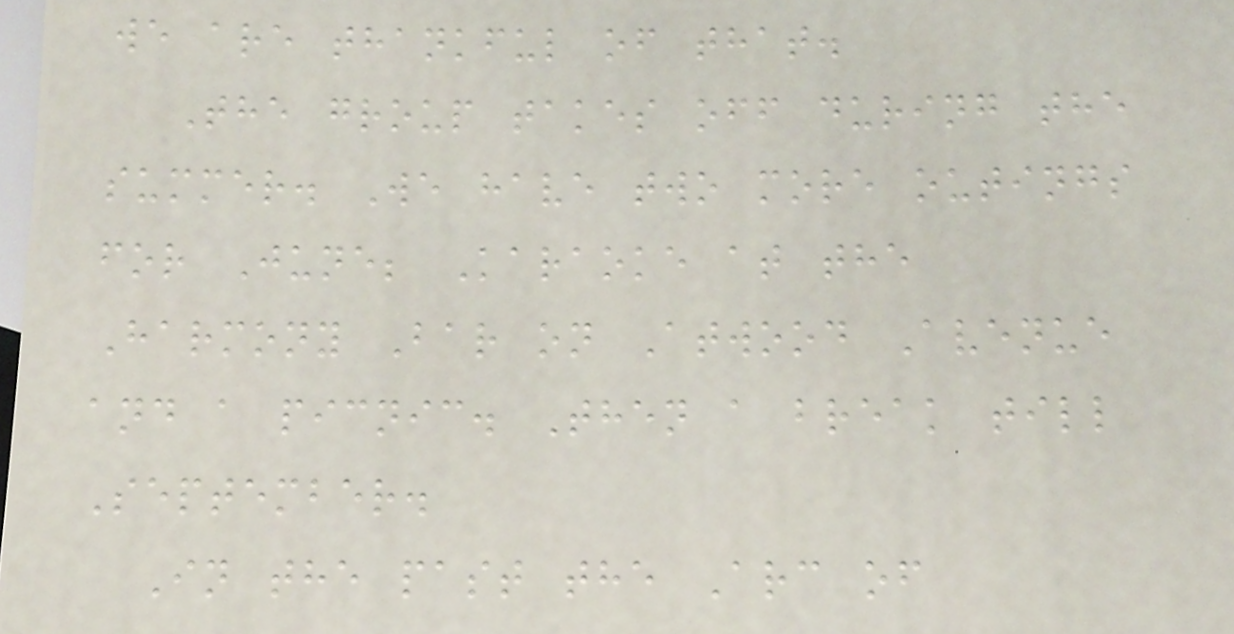we are thankful of that.
The group takes off during the
summer. We have two more outings
for June; Karaoke at the
Harmony Bar on Atwood Avenue
and a picnic. Then a break till
September.
In the past the Arc of
